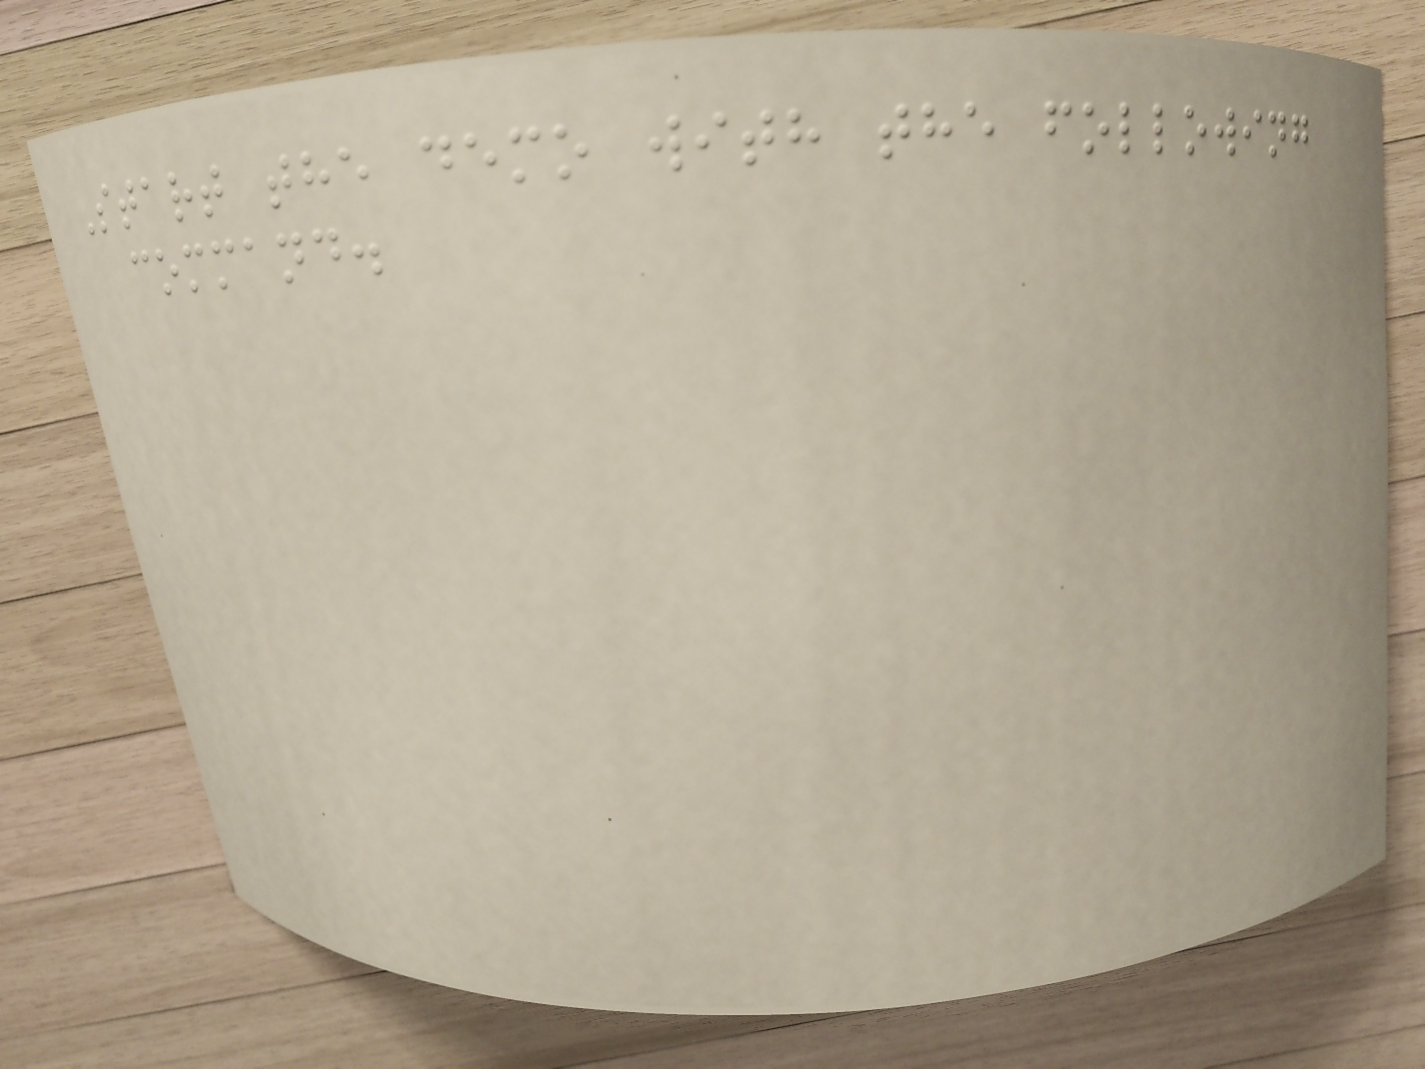Start the demo with the following
command.
